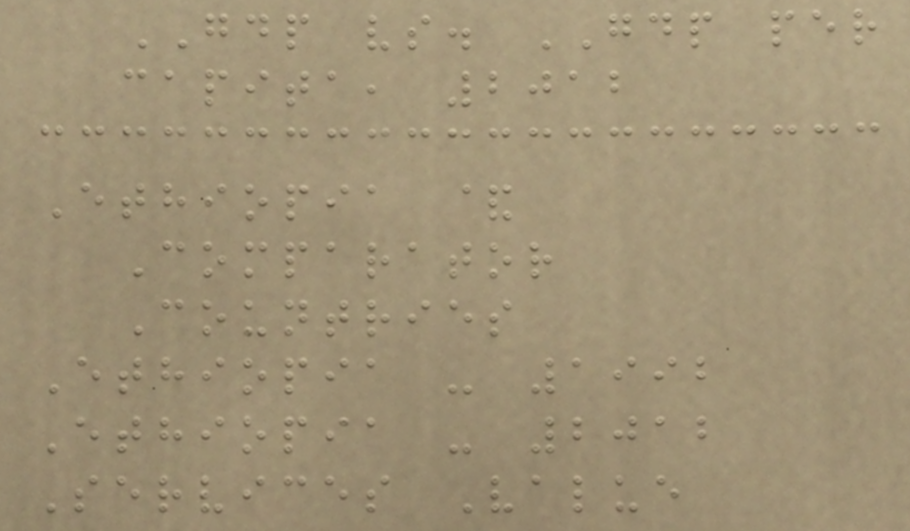GDP vs. GDP per
capita, 2012
Ethiopia &
Comparator
Countries
Ethiopia - 1992
Ethiopia - 2012
Services Value
